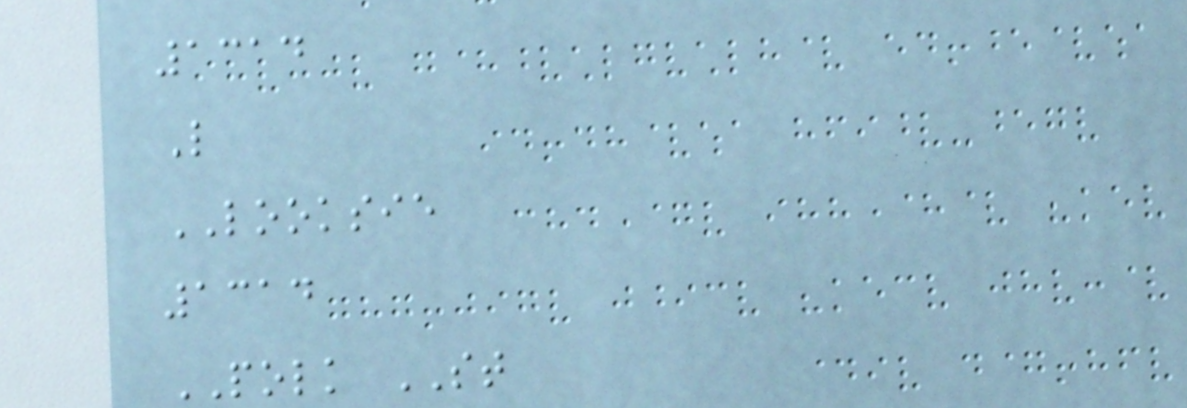1314
L
LOOKSIE
1314
POLK ST
